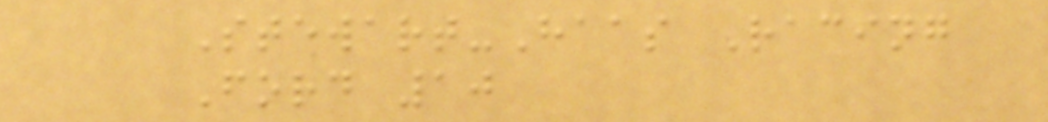Stewart-Haas Racing
Ford 10
